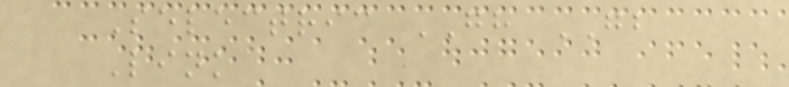Selectric GH GB
Link
